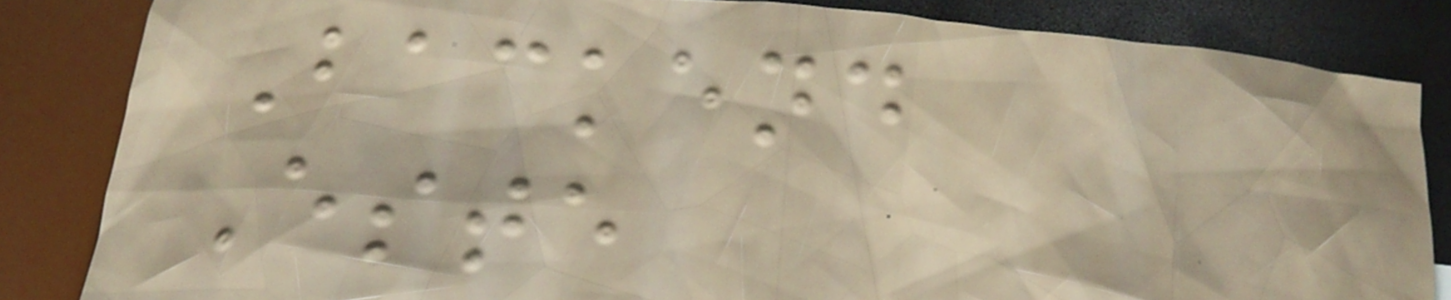Backend
Este
